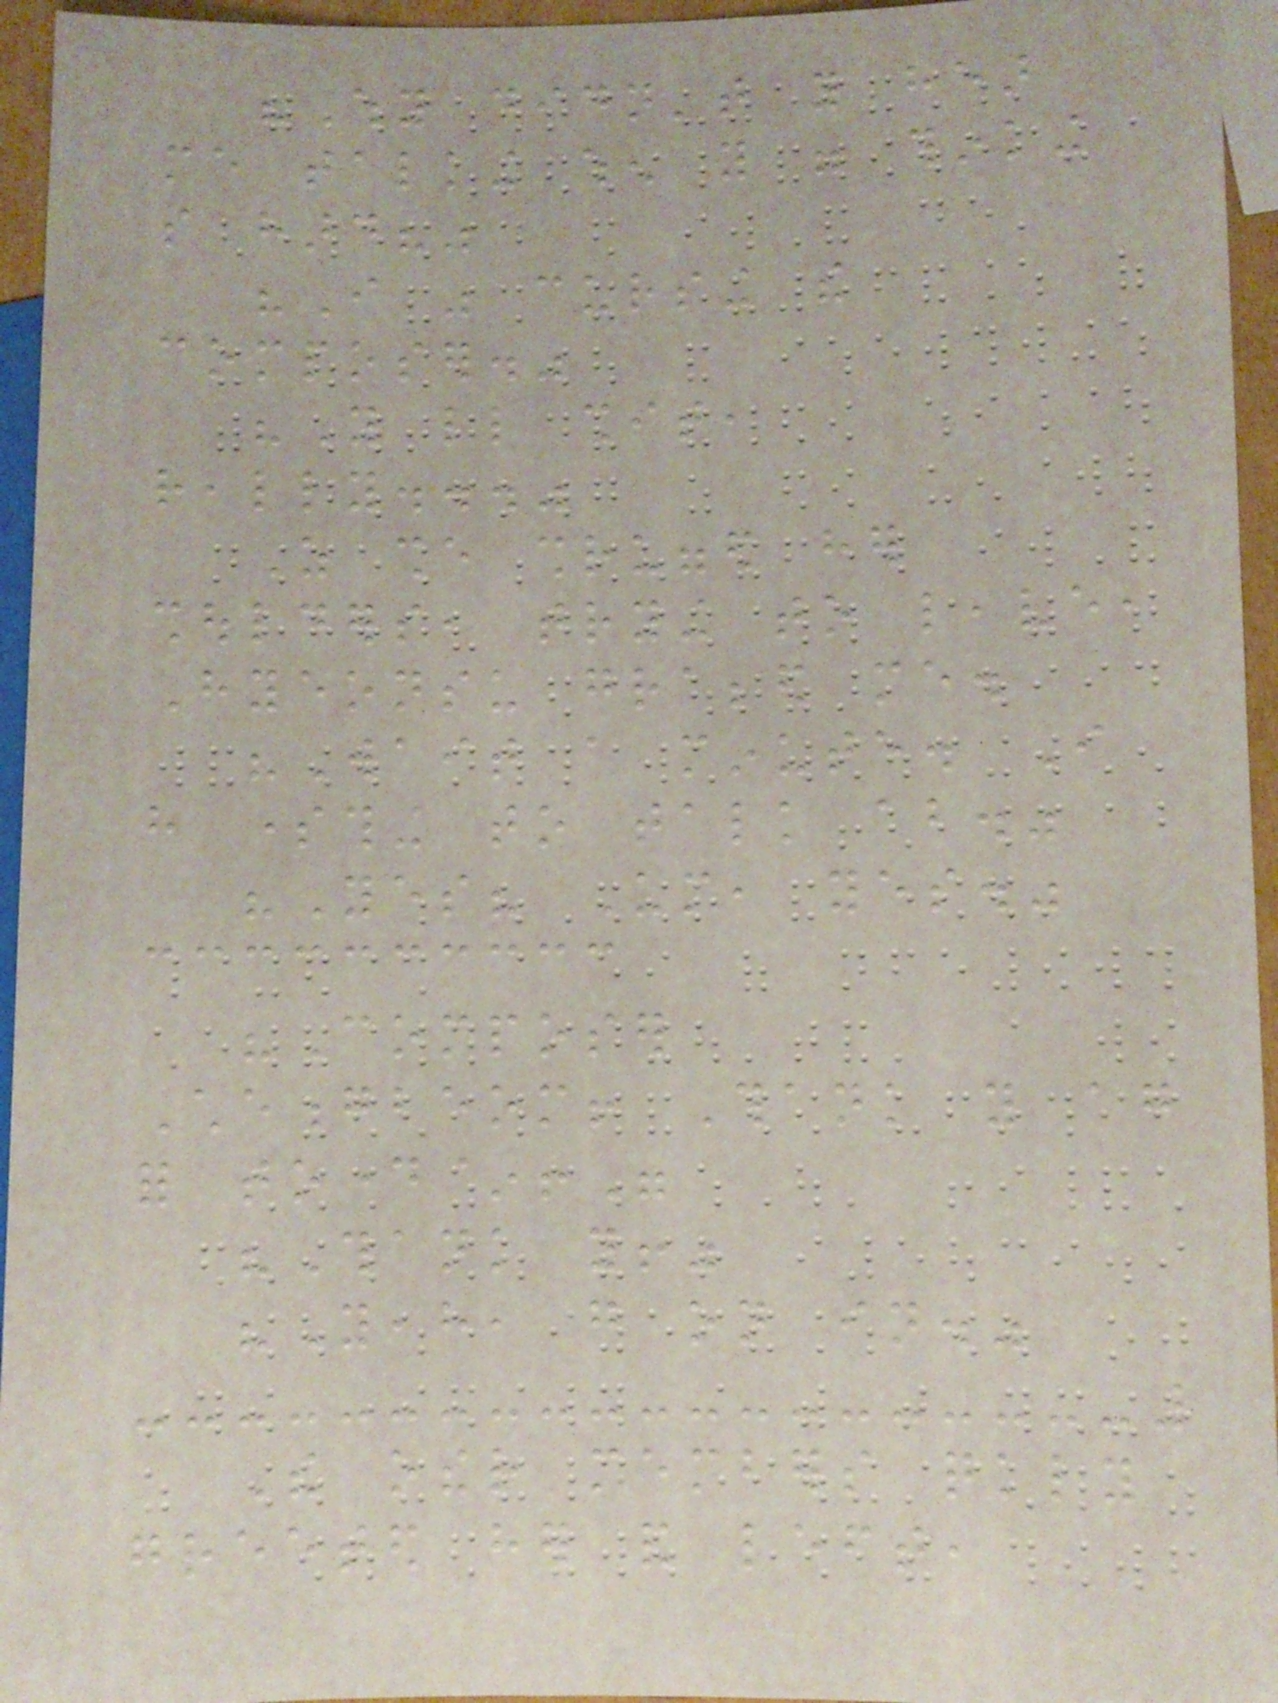"Why didn't you hear
me talking when you were thinking
so hard?"
"I was cursing the
composer."
"You little shit,
really..."
As she shrugged her
shoulders, trying to leave,
Hyeonsu grabbed me.
"Wait a minute. I
have something to talk about."
"Yes? Um, yes."
"Composer
Cheongbeom! Thank you again
for today~!"
"Thank you!"
"Yeah, go on in."
The other members quickly
greeted her and left,
